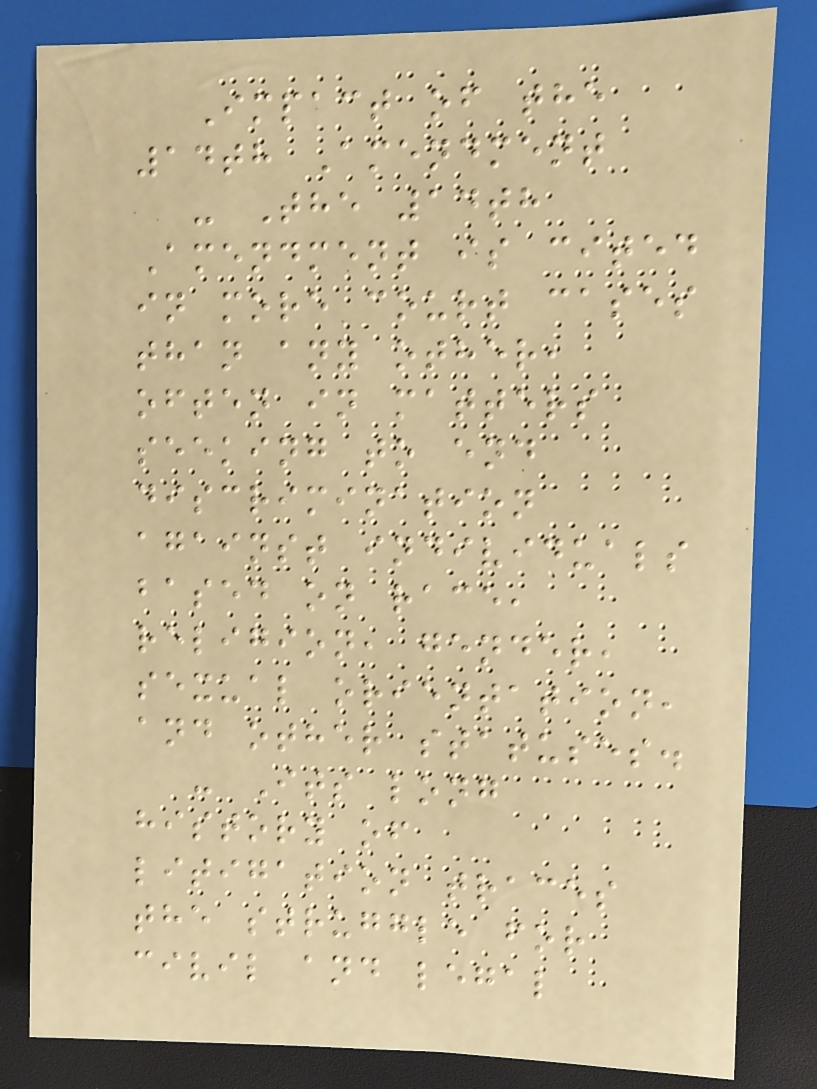Impact of the
14th Amendment
- The 14th
Amendment is cited
in more court cases
than any other,
often in matters
seeking to end
discrimination
against individuals
based on race,
religion, gender,
sexual orientation,
and other statuses.
- Its long
history of
litigation traces
the struggle for
civil and legal
